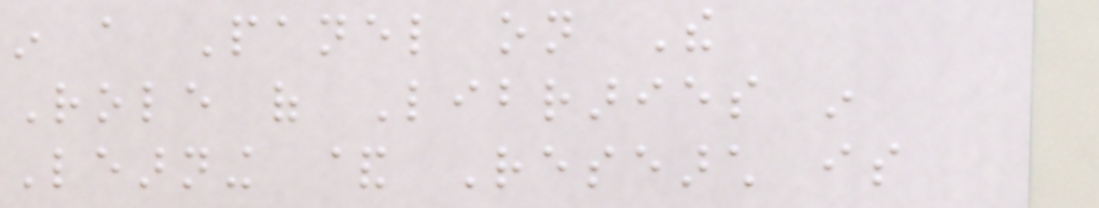in a Panel on The
Role of Libraries in
Learning & Research is
